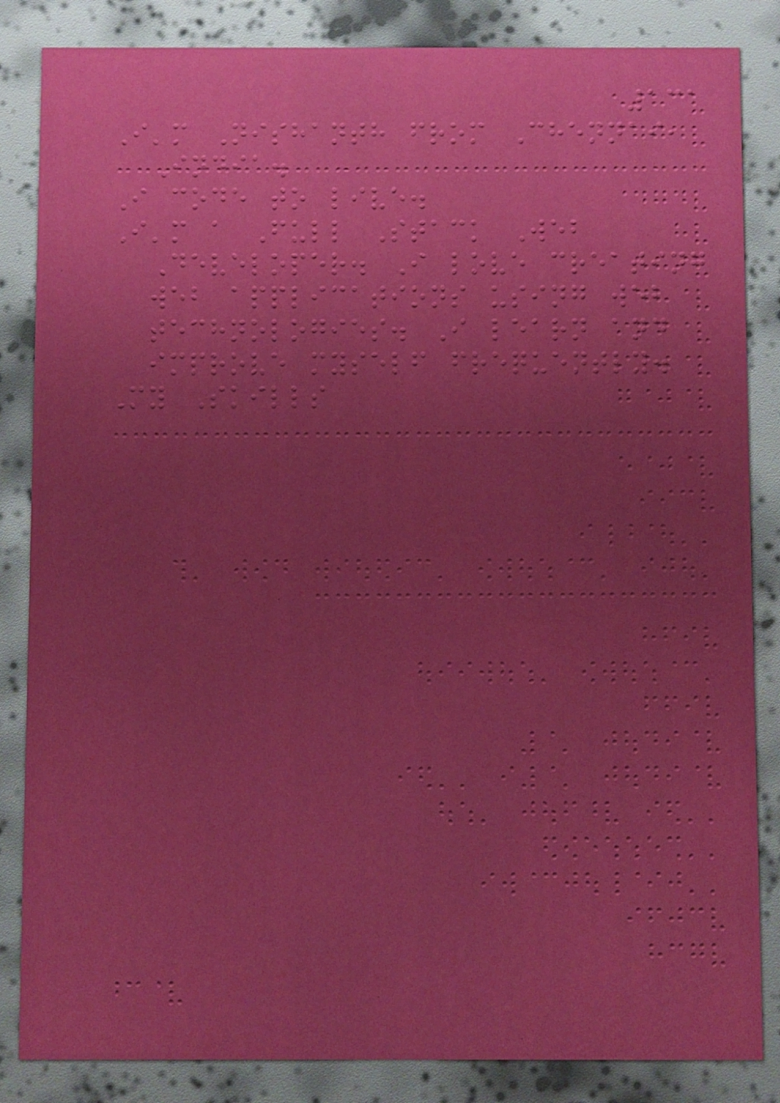131
I'm Nishanth from Chennai,
India.
I code to live.
I'm a Full Stack Web
Developer. I love creating
web applications using web
technologies. I learn and
improve myself frequently.
My Skills
